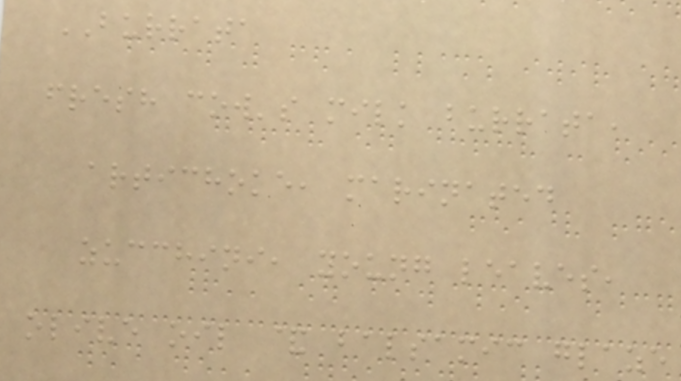BURRATA
fresh cow's milk burrata,
artichoke, marinated
zucchini, young leaves,
olive oil & balsamic glaze
